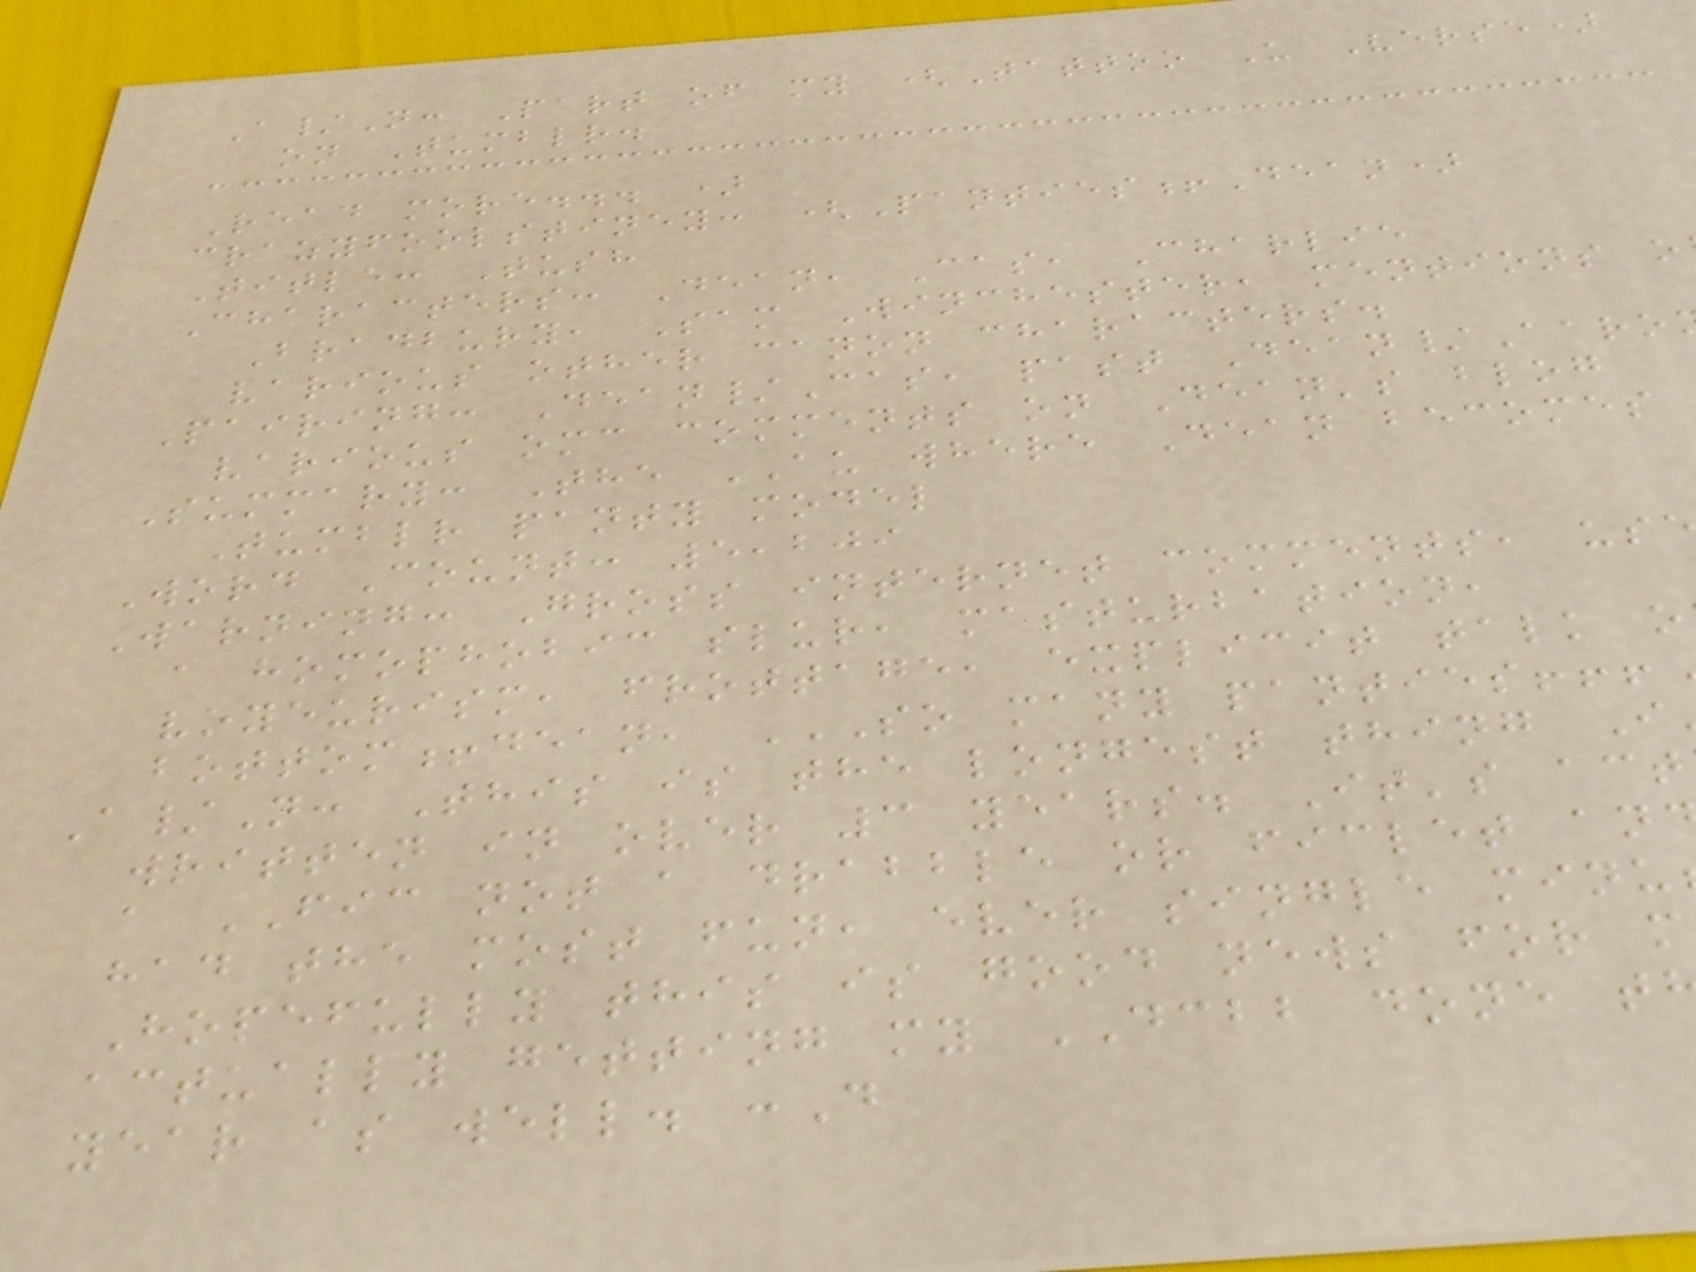A/N: Part of my (Tattoo U Verse)
on Tumblr.
Read more... )
crazyfoolstiney: (Panties!Dean)
Title: Tush
Characters: Dean, Cas, Charlie
Bradbury, Sam Winchester, mentions o
various other canon characters.
Pairing: Dean/Cas, past Dean/Aaro
various omc comments on Dean's blog
Summary: The AU where Dean becomes
Tumblr panty model
Word Count: 5,209
Warning: Gross internet comments, us
a homophobic slur, masturbation,
voyeurism, frottage, explicit talk o
A/N: This is the longest thing I
written in over 3 years. It's act
a FIC not a drabble or ficlet an
had the most fun, ever single minu
Hopefully this is good news for m
actually getting my DCBB done t
year as well. :D
